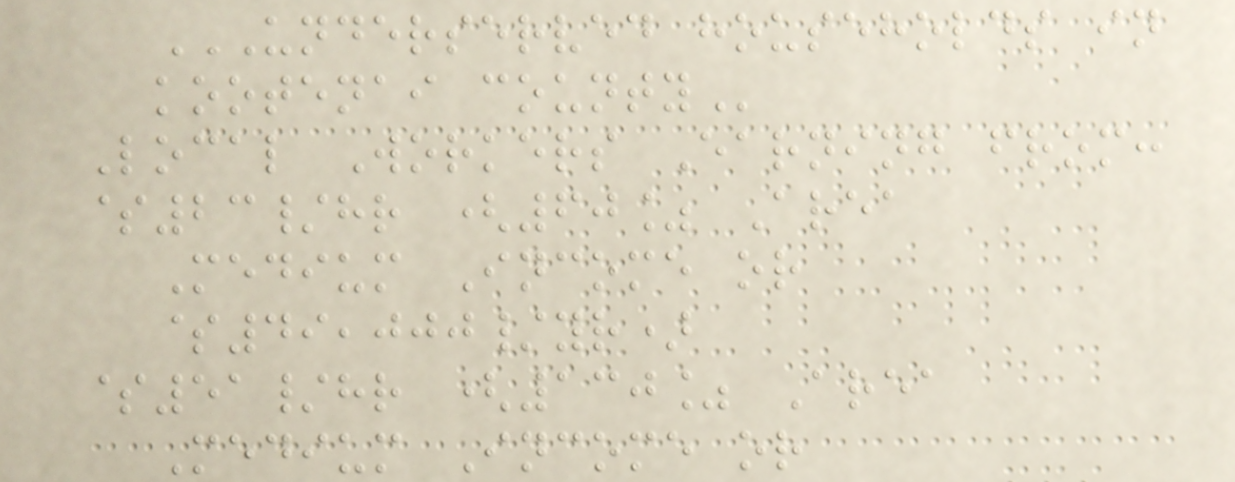UNDERSERVED HOUSEHOLDS IN
KOOTENAI COUNTY
Local Workers Earning from:
$23/hr (60% Area
Medium Income or
$49,000/yr)
$51/hr (130% Area
Medium Income or
